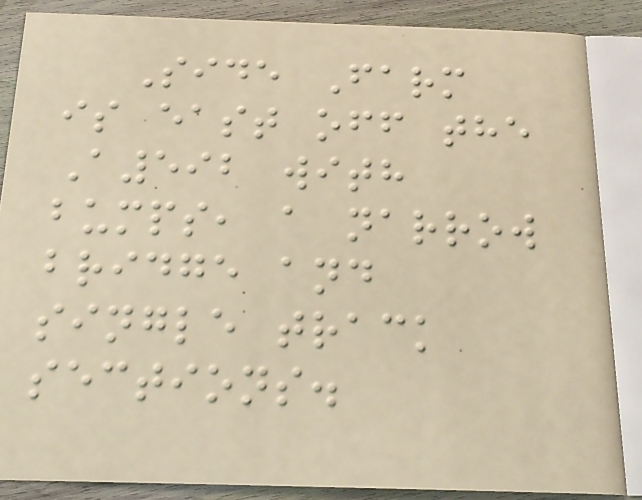Side Farm
is east off the
A592 with
bumps, a narrow
bridge and
single track
sections.
